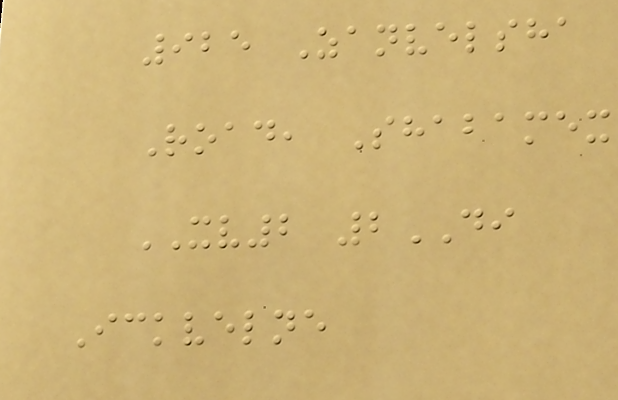925 Zanvelsha
Road, Shabamex
XV2 2DI
Ickvelne
